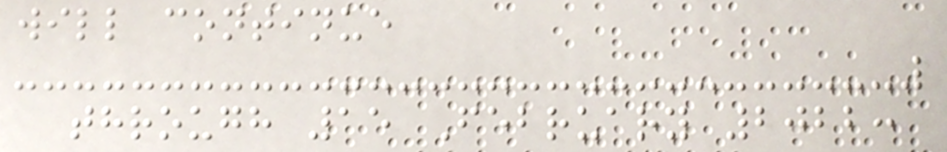will continue
through 15 February 2022:
